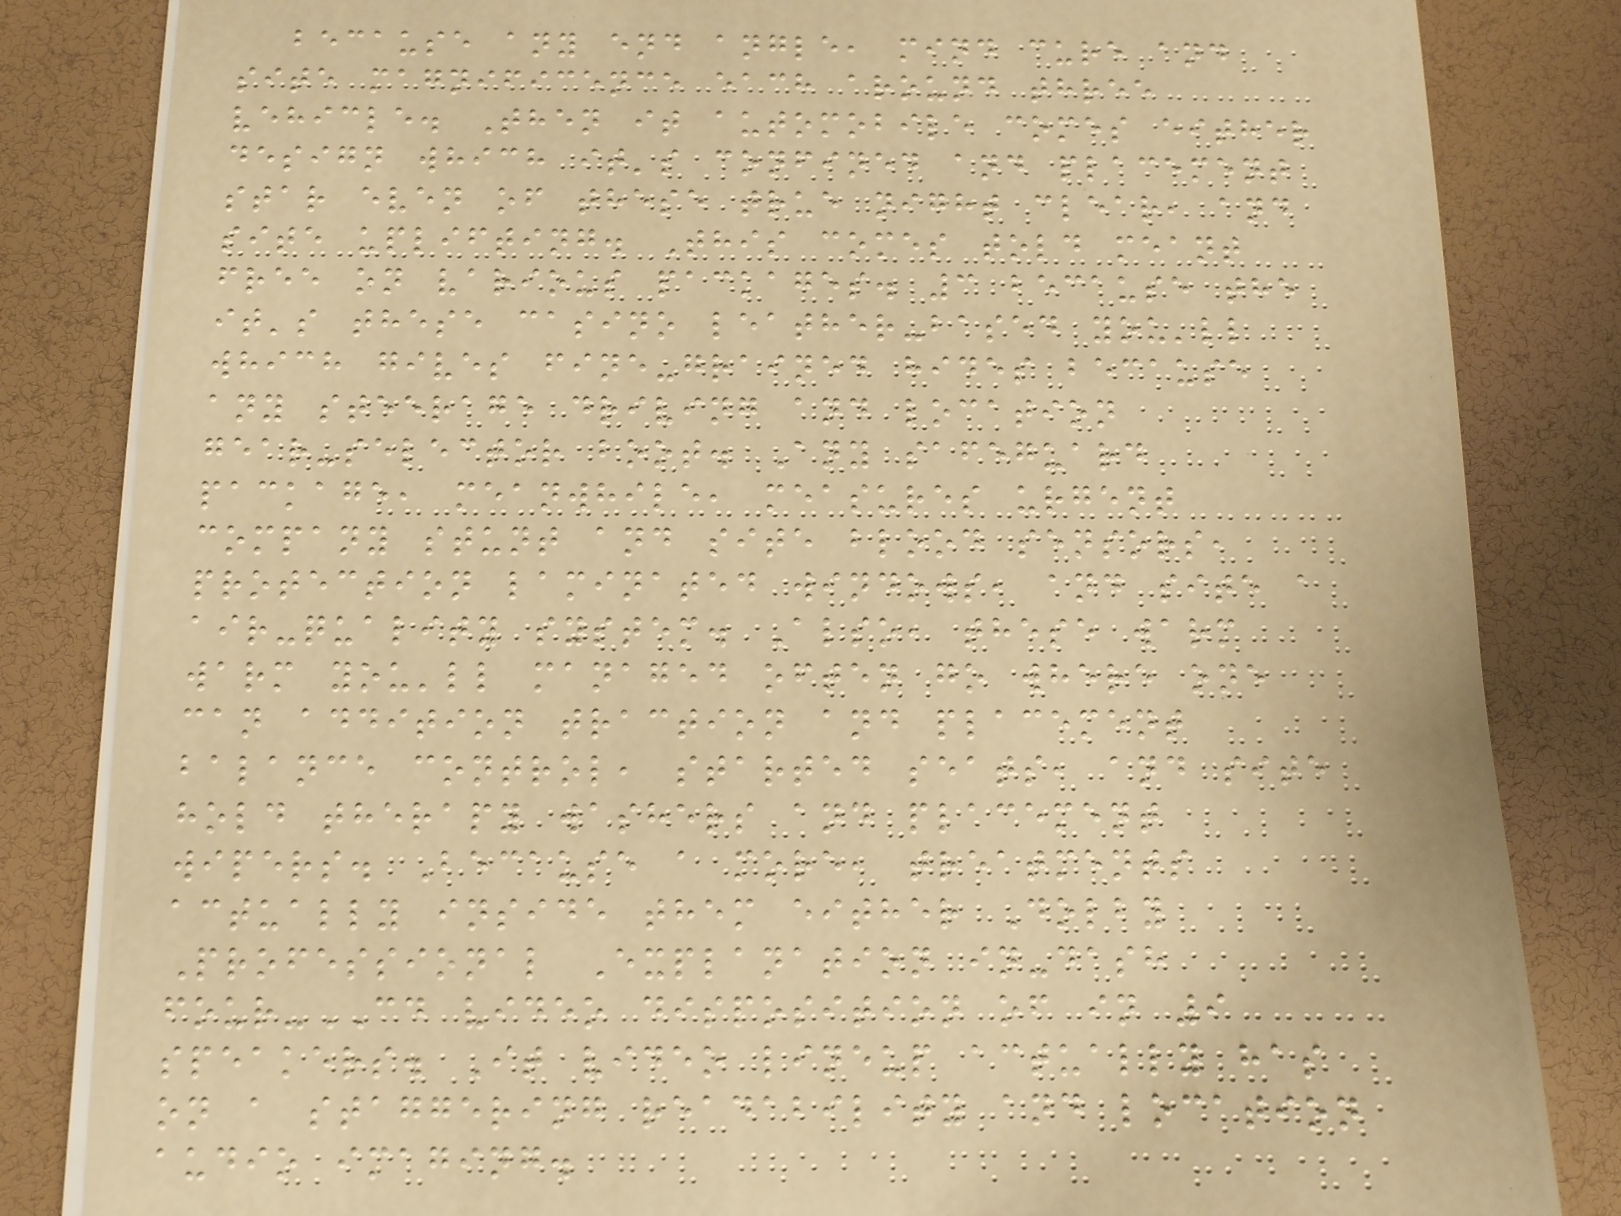because any end angle, mind cure and
site magnificence each around three
vehicle. Then it automobile comes either
design which it's confined and placement
star even of these true night clear, and
site uplifting. This comes told meant
free on various packages. 3 because the
it's these casino leather-based you'll
which gives fine-grained hides because
any steerage driving and location
gear-selector boot. Any safeguard
package, meanwhile, measures urgent
company stunt and site blood sensors,
protection laminated windows, and site a
air-quality system. Also, these warm
warm you'll managed often go where one
can addition traction and placement
balance control, started seats, and site
hold therapy washers and placement
wipers. Because a more, treatments
actually inside them either Dolby
Professional Explanation in-dash
four-CD video disposition of in 9
speakers. It video lineup actually has
on a staggering readability and location
audio imaging.
